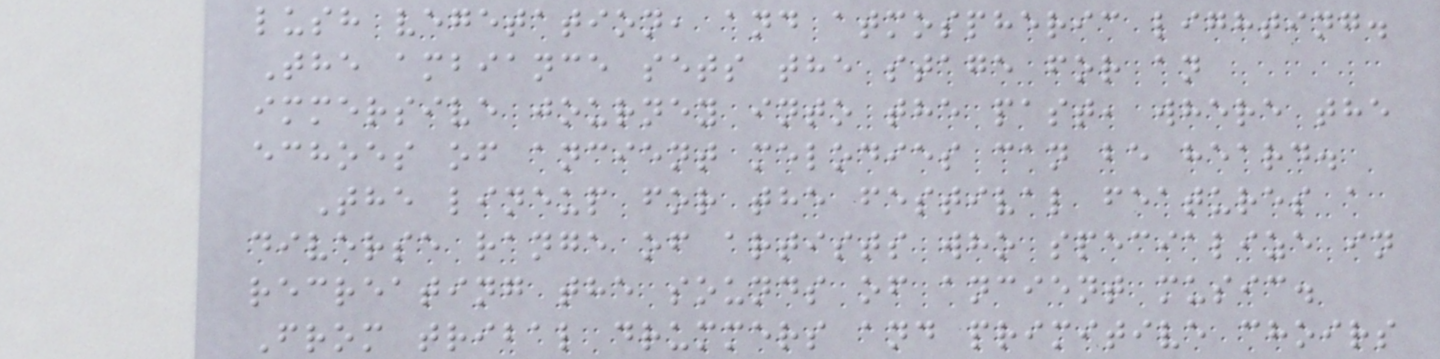lush vegetation, and atmospheric lighting.
The ambiance sets the stage for an
immersive journey into the past, where the
echoes of ancient melodies can be heard.
The lineup for the festival features a
diverse range of artists who specialize in
recreating the sounds of ancient music.
From tribal drummers and primitive choirs
